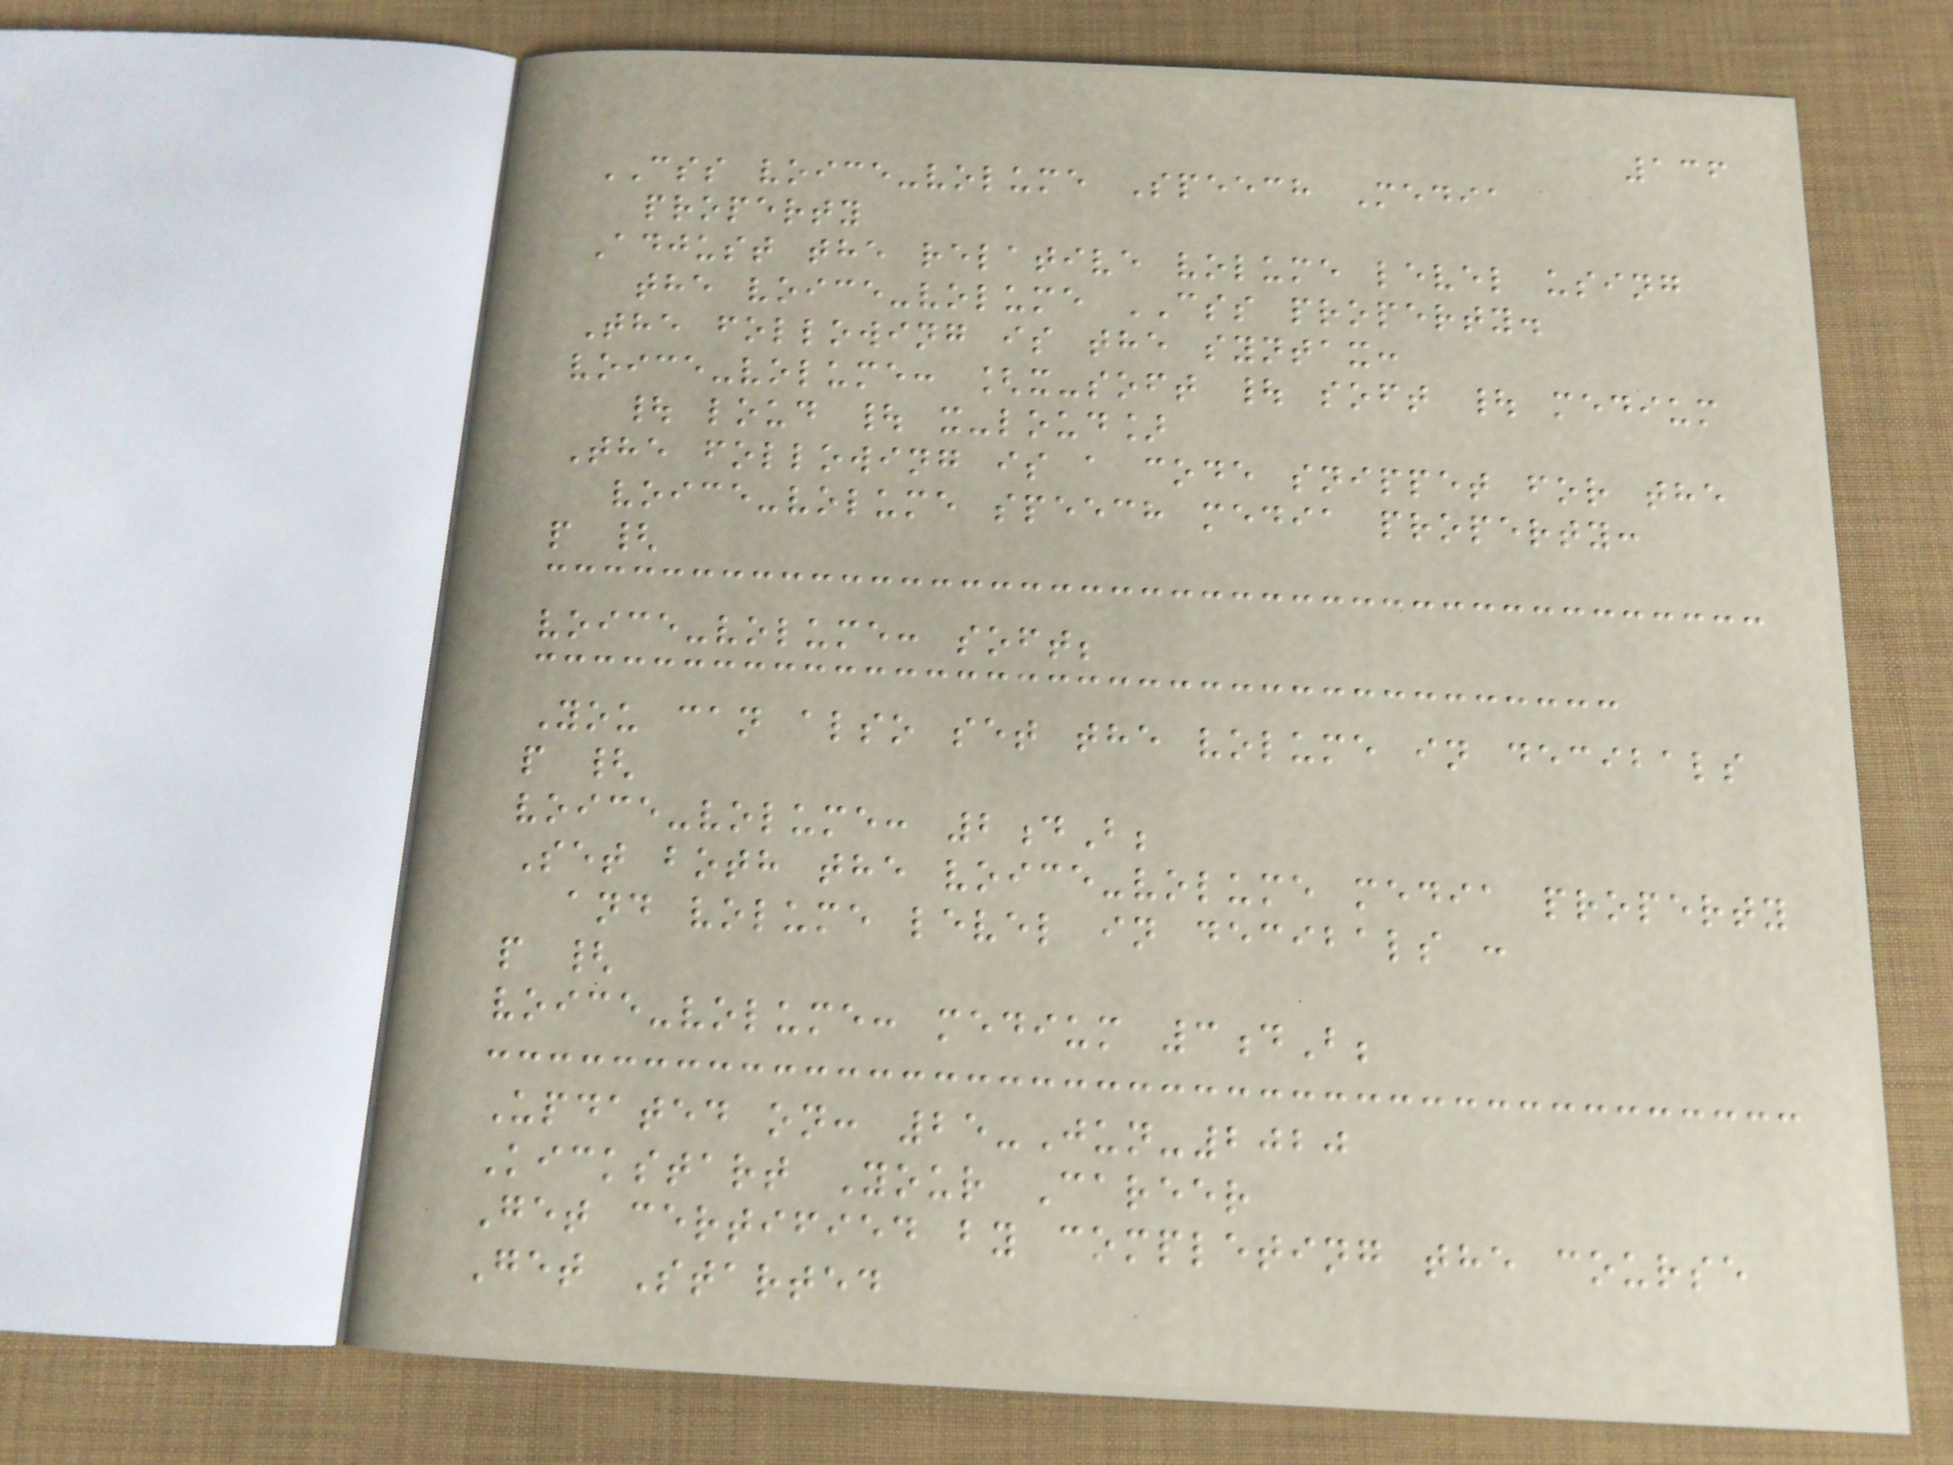136
CSS voice-volume Speech Media
property
Adjust the relative volume level using
the voice-volume CSS property.
The following is the syntax:
voice-volume: [x-soft | soft | medium
| loud | x-loud]
The following is a code snippet for the
voice-volume speech media property:
p {
voice-volume: soft;
You can also set the volume in decibals
p {
voice-volume: 2dB;
Set both the voice-volume media property
and volume level in decibals :
p {
voice-volume: medium 3dB;
Updated on: 25-Jun-2020
Kickstart Your Career
Get certified by completing the course
Get Started
